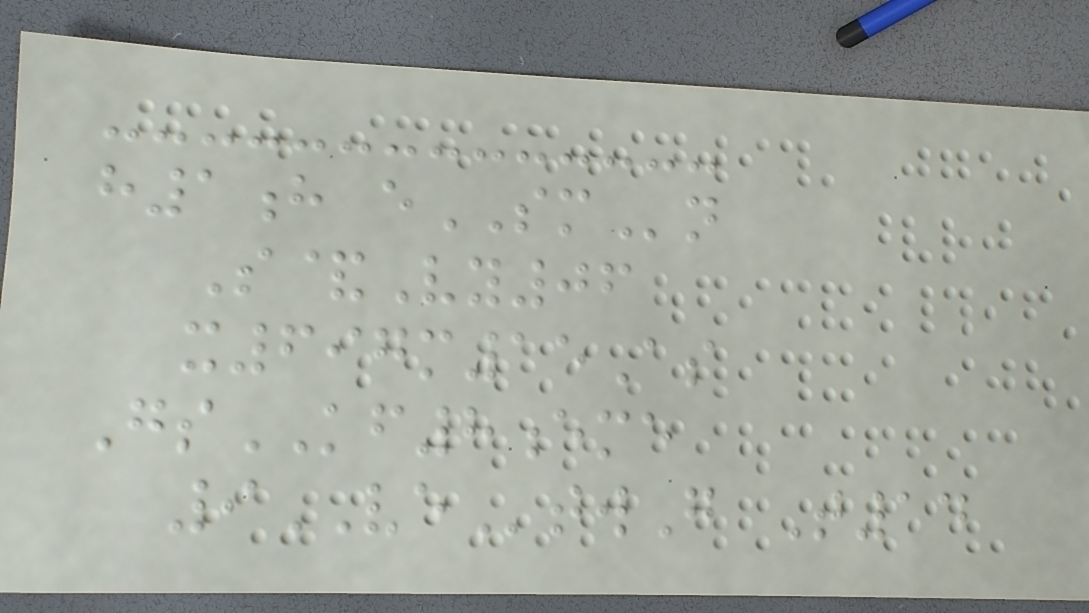h1h eSMn
S&Vy06
x697m15As
GsKF8eme
9VEtwG T14
